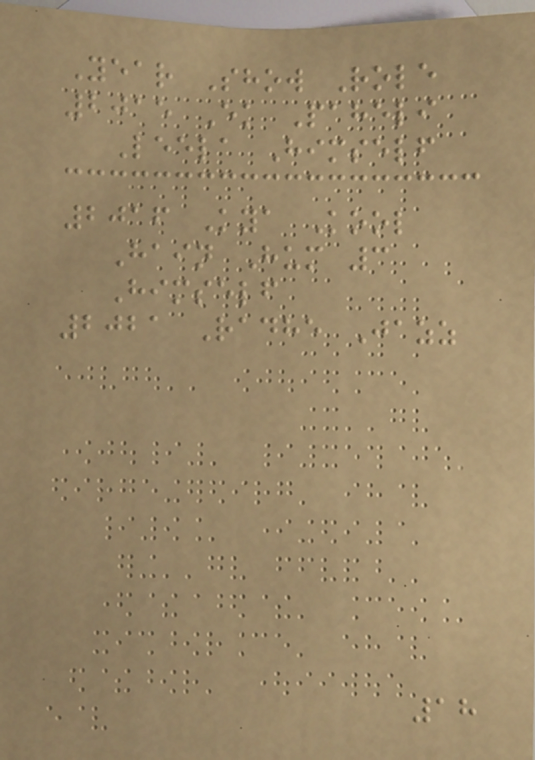Year Show Role
2015 Ek Paheli
Leela Himself
2016 Kya Kool
Hain Hum 3
Himself
2021 Radhe Jazz
18
